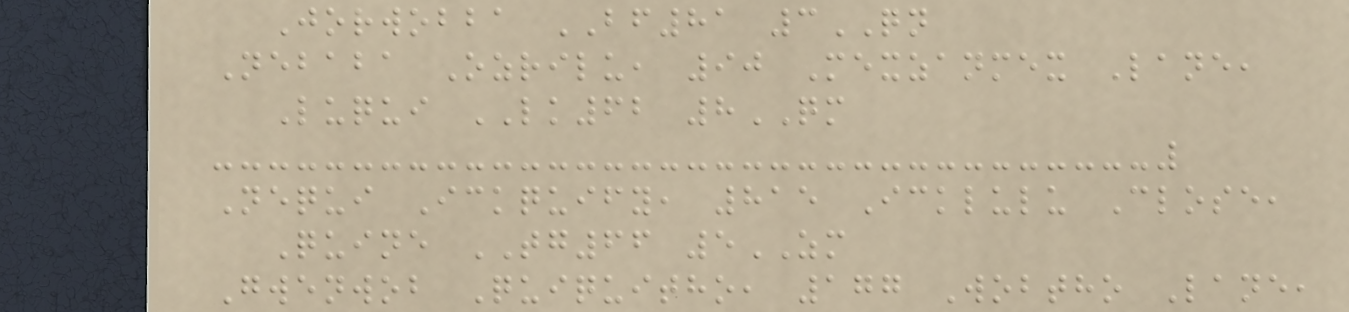Jorwobba BF81 3QN
Nebaba Ozrilu, 90 Mexzanmex Lane,
Luqui LK62 8QM
Nequi Ickquify, 815 Icklulu Close,
Quine TG66 5ZM
Gwenwob Quiquitho, 177 Wobtho Lane,
